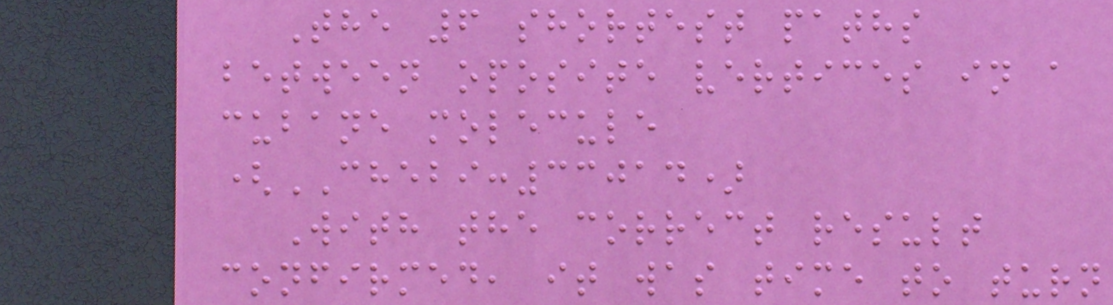The 6 shortest paths
between oposite vertices in a
cubane molecule
(CHEBI:33014)
With the correct result
confirmed, it was time to turn
